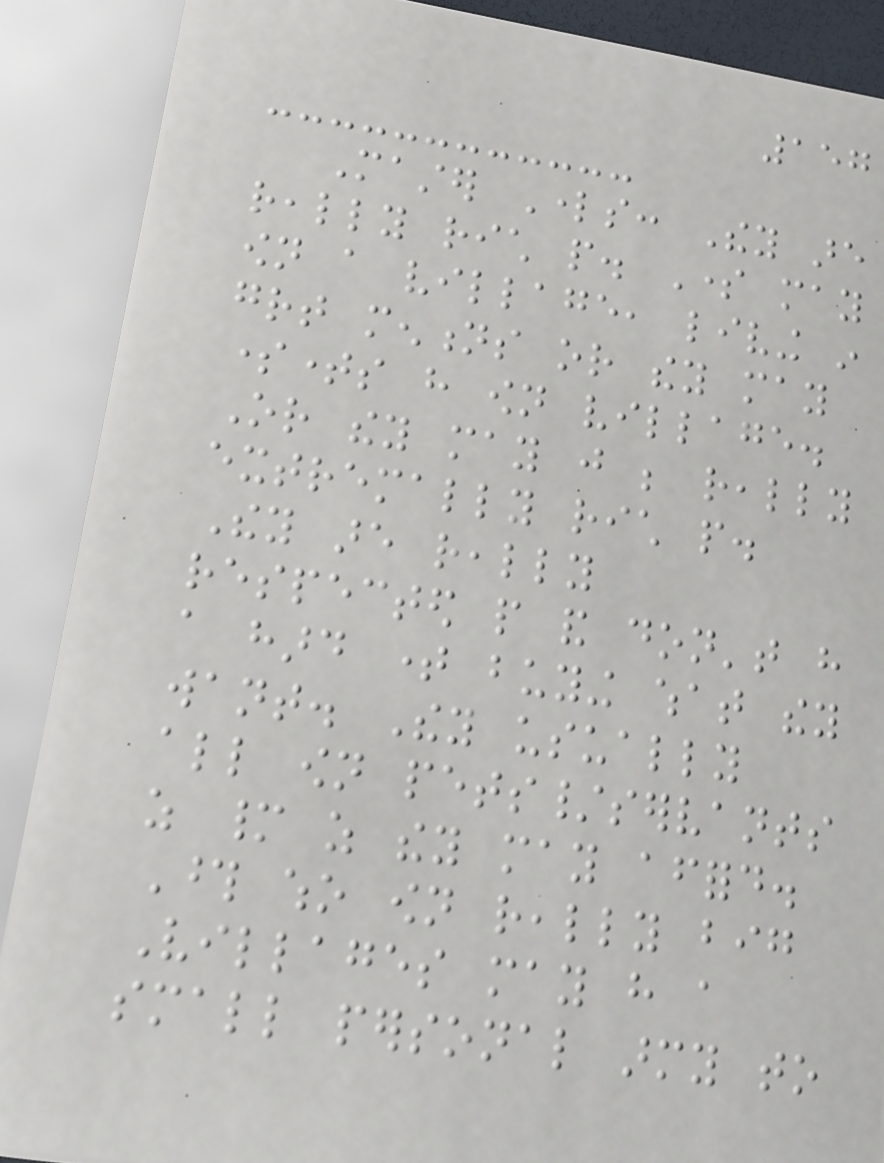157
Master Lords: They are
really rich people. Some may
own a village, living in
great mentions or they may
sometimes have own village.
Or they may just be really
extremally rich people.
They are really
respected people and don't have
a hard time buying what they
want. They usually
all own pets/servants
as many as they may afford.
Those who own really big
Villages may have a
small personal army to
